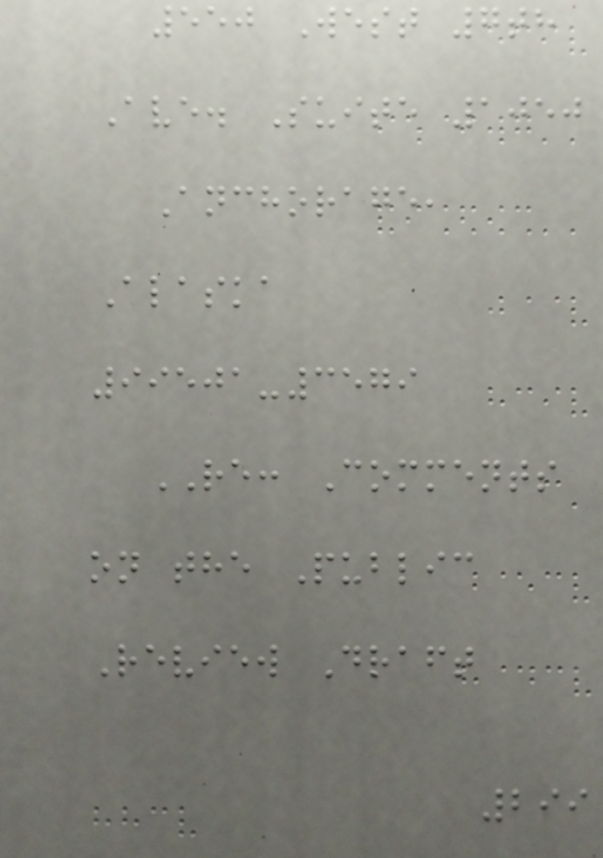550 West 7th
Ave. Suite 1050
Anchorage,
Alaska
99501-3579
RE: Comments
on the Public
Review Draft
299
